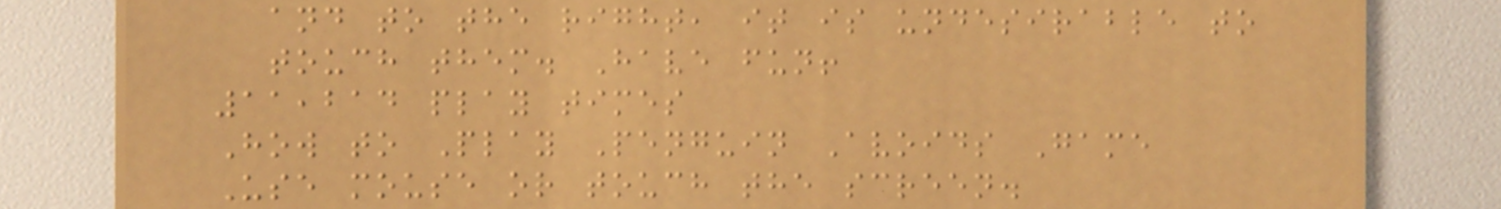and to the right, it is undesirable to
touch them. Have fun!
11,214 play times
How to Play Penguin Avoids Game
Use mouse or touch the screen.
